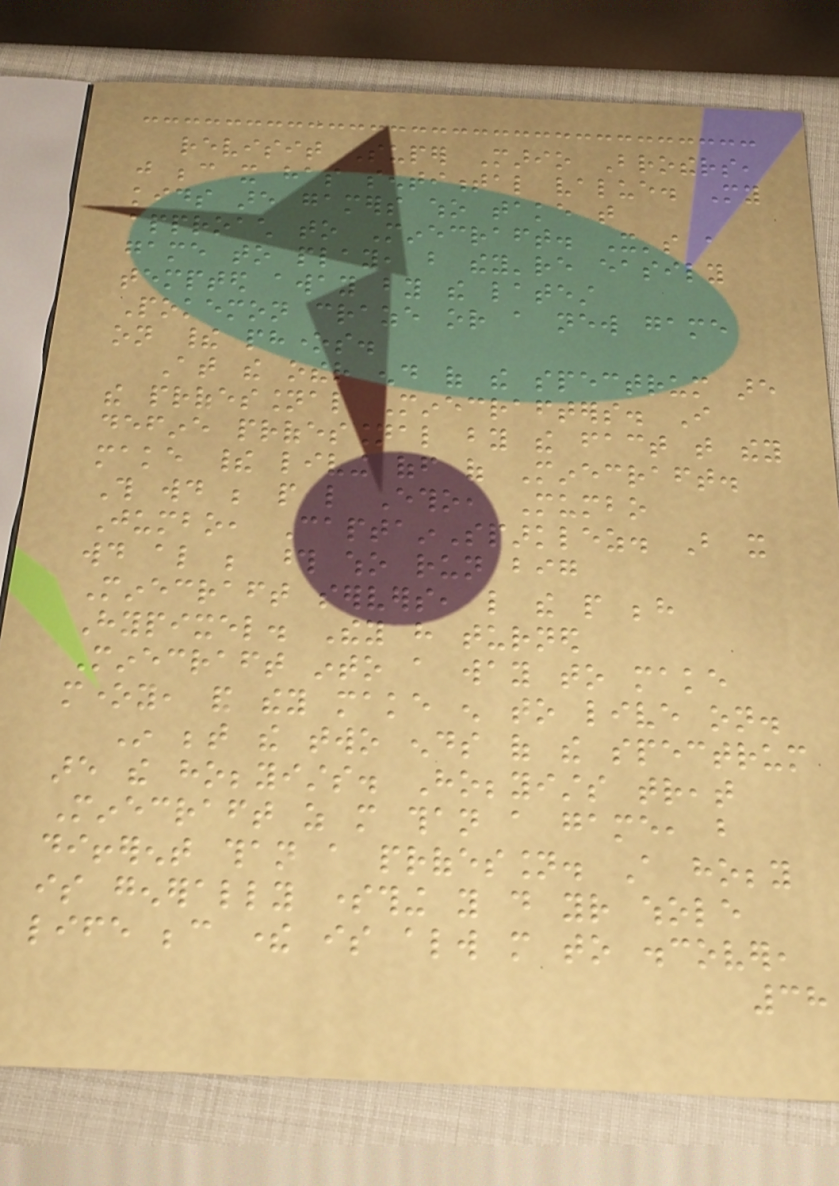revisit Super Mario Brothers,
just because it has sentimental value. My
kids are gamers who take that
approach to Minecraft. It's a
game to play, but they're easily
tempted away by the latest
Pokemon craze or a new game
on their phones.
At the other end of the spectrum are
the professional Minecrafters. I
define professional by the fact that they
make their living off of Minecraft.
This would be people like Etho, Mumbo
Jumbo, CaptainSparklez. But it
would also be those who run big
Minecraft servers, like the people behind
Hypixel. They have turned
Minecraft into a way to make
money, and they make enough to live on.
In between the two ends of the spectrum
are the hobbyists. Hobbyists treat
Minecraft as more than a game, but
different than a profession. A hobby
is generally something you do your whole
life because there is always more to discover,
38
